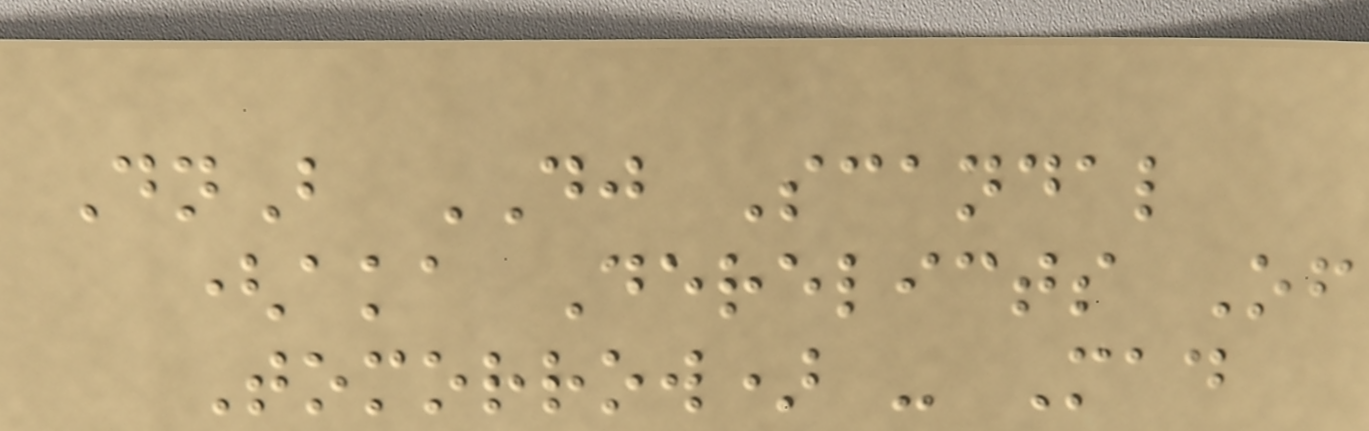DnB DJ Scandal
(aka Derelicts Of
Tomorrow) - Mad
